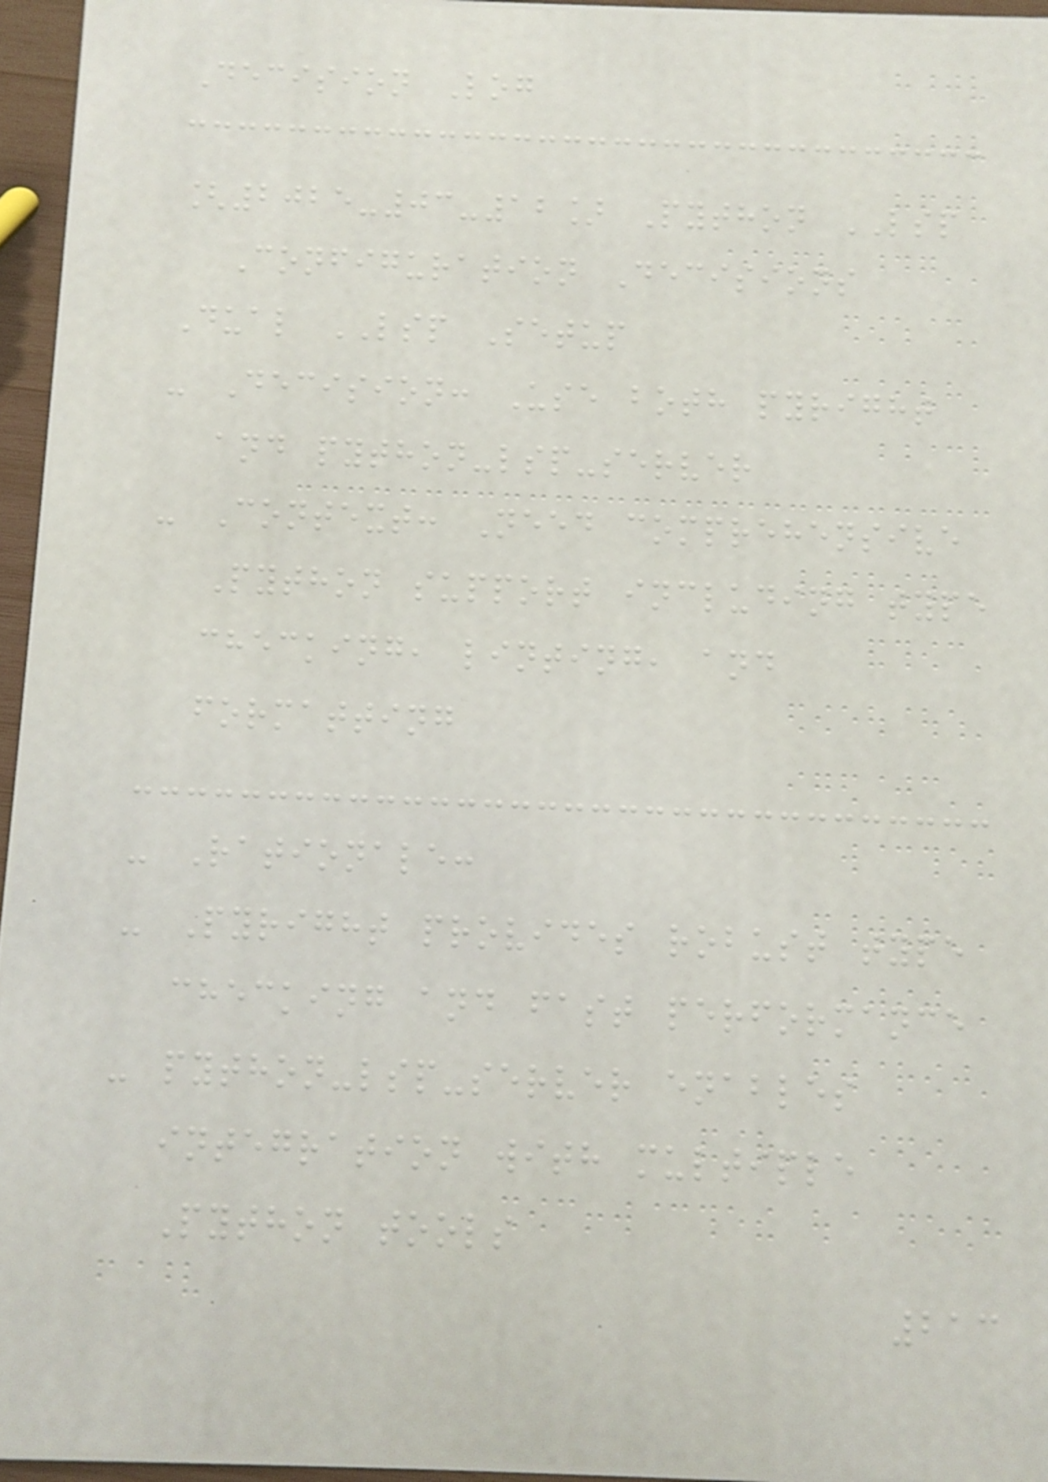Decision Log
[2025-03-12] Python LSP
Configuration Decisions
Dual LSP Setup
- Decision: Use both pyright
and python-lsp-server
- Context: Need comprehensive
Python support including type
checking, linting, and
formatting
- Rationale:
- Pyright provides robust type
checking and fast performance
- python-lsp-server enables
integration with multiple
Python tools
213
